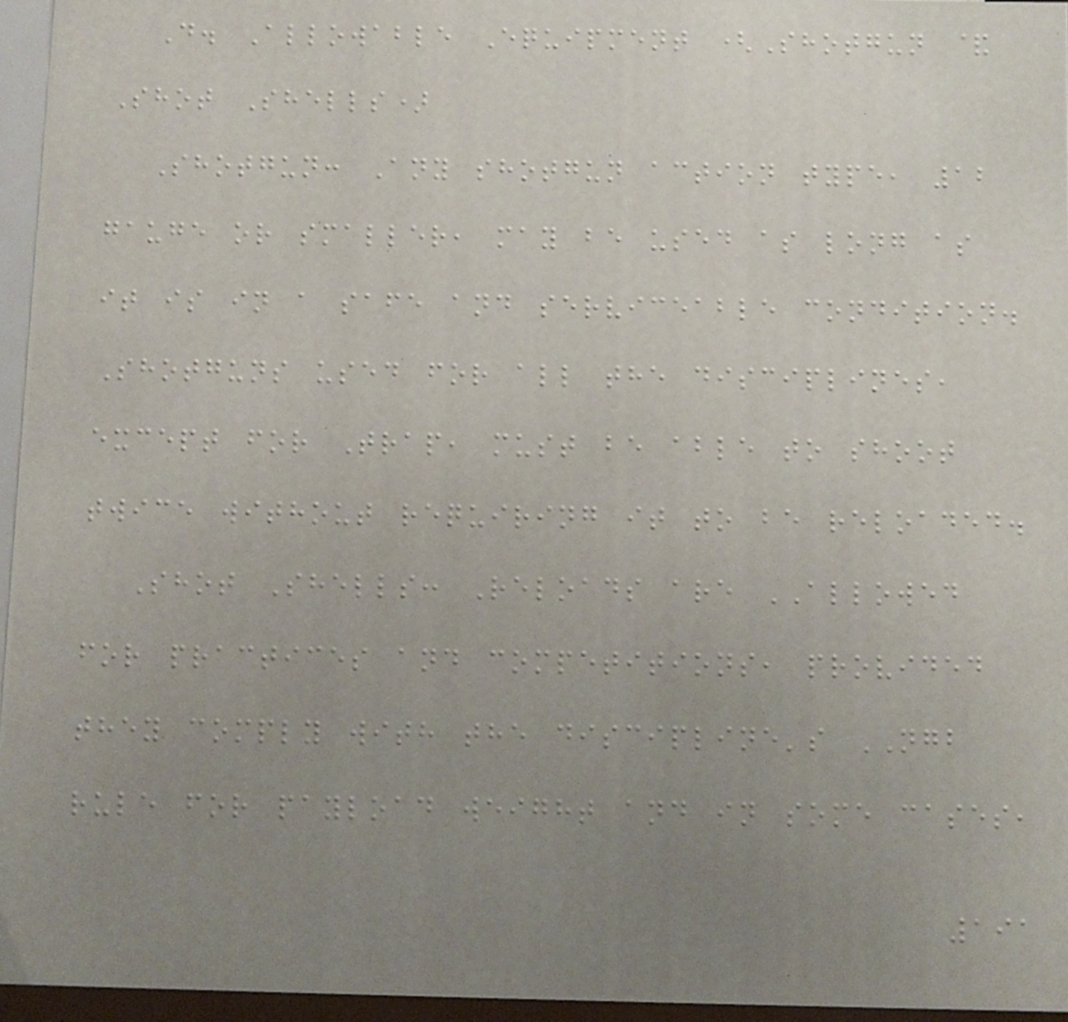D. Allowable Equipment (Shotgun &
Shot Shells)
Shotgun: Any shotgun action type, 12
gauge or smaller, may be used as long as
it is in a safe and serviceable condition.
Shotguns used for all the disciplines,
except for Trap, must be able to shoot
twice without requiring it to be reloaded.
Shot Shells: Reloads are ALLOWED
for practices and competitions, provided
they comply with the discipline's NGB
rule for payload weight and in some cases,
191
